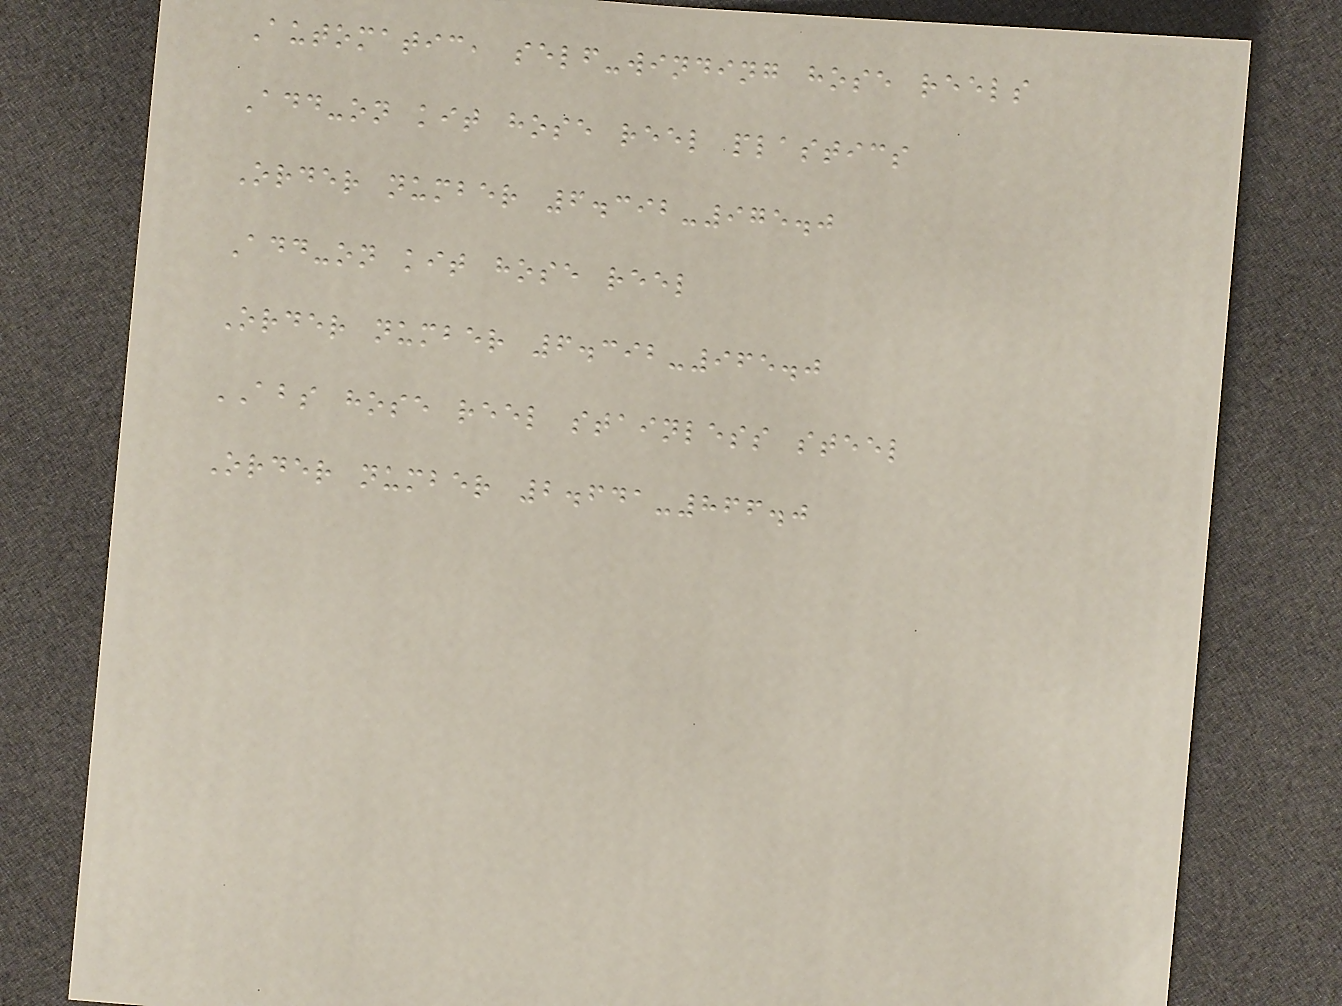Automatic, self-winding hose reels
Add-on kit hose reel plastics
Order number 6.392-975.0
Add-on kit hose reel
Order number 6.392-965.0
ABS hose reel stainless steel
Order number 2.641-866.0
